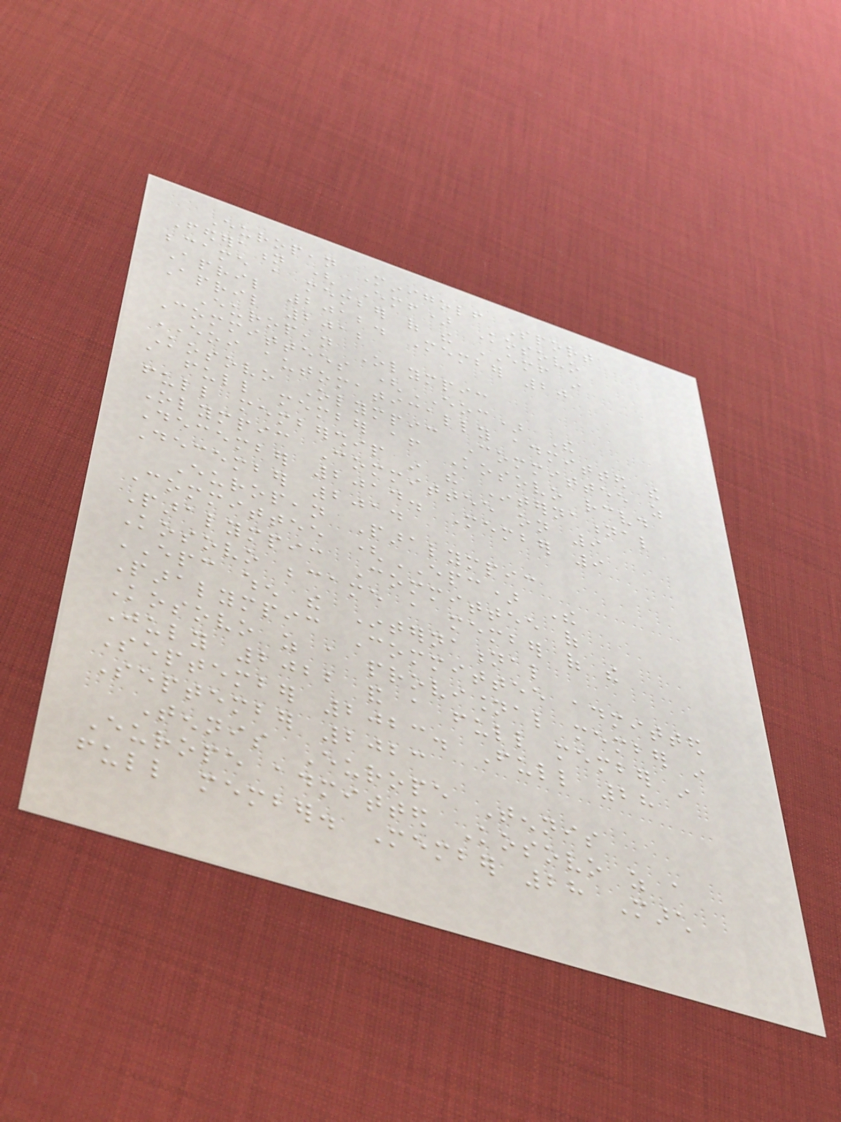European Minigolf Sport
Federation (EMF) Kosovo
became a member of the EMF in
April 2012. Member 20
April 2012
European Olympic
Committees (EOC) The
EOI automatically admitted the
Kosovo Olympic Committee as
a full member after Kosovo received
full membership in the International
Olympic Committee on 9
December 2014. Member 9
December 2014
European Paralympic
Committee (EPC) The
Paralympic Committee of
Kosovo became a member of the
EPC when the International
Paralympic Committee admitted
Kosovo as a provisional member in
July 2022 and a full member in
September 2023. Full 28
September 2023
Tennis Europe Tennis
Europe admitted Kosovo as a
full member. Member 28 March
